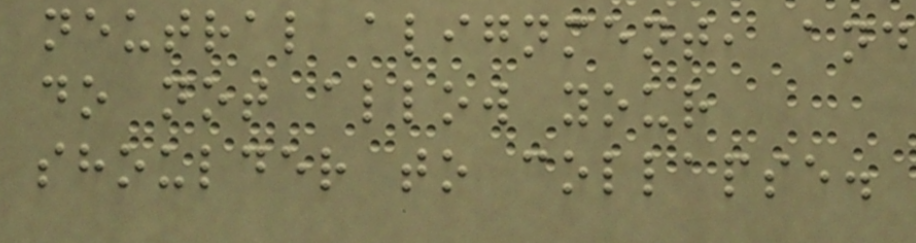neutral alignment, and
do not allow your
shoulder to collapse.
